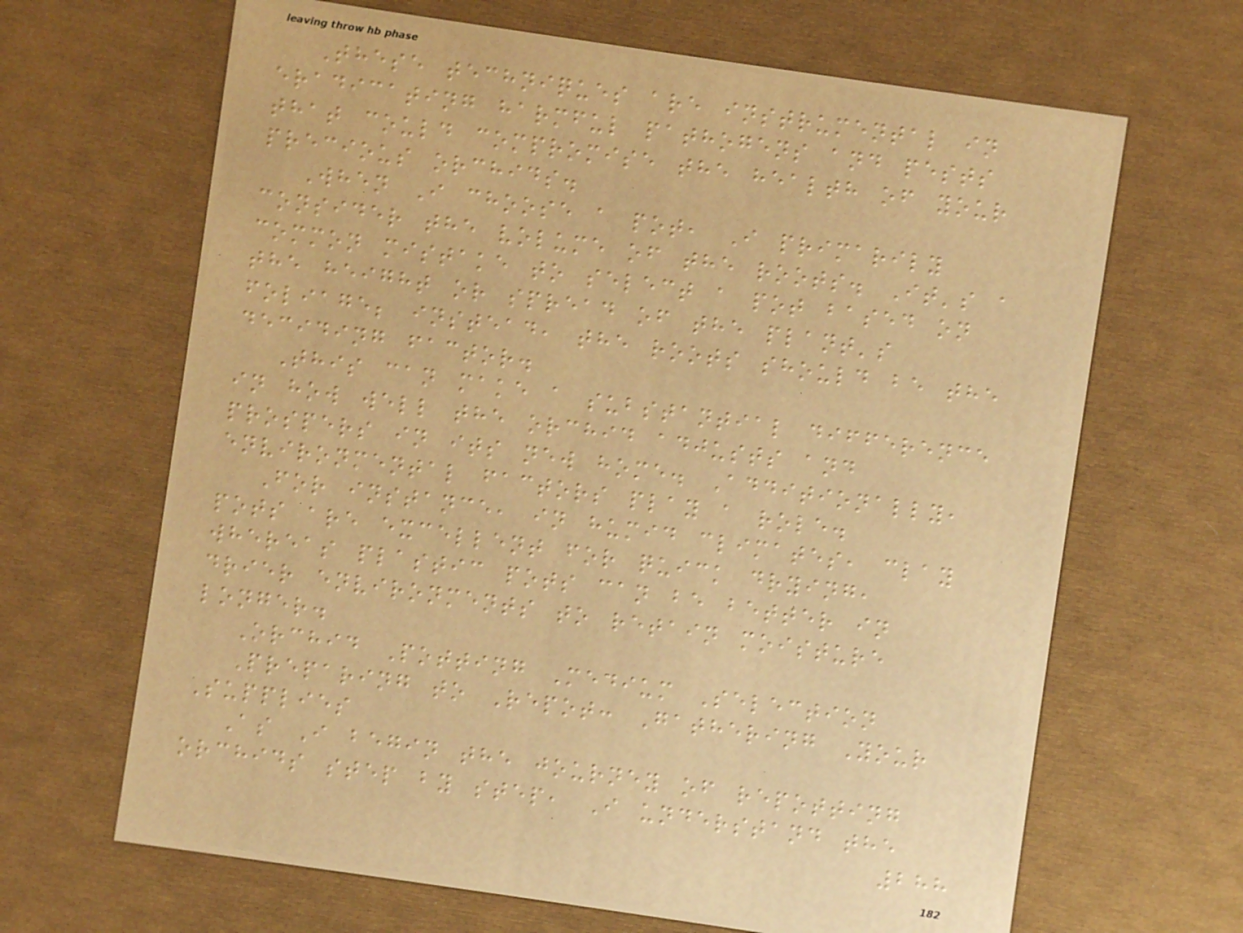These techniques are instrumental in
eradicating harmful pathogens and pests
that could compromise the health of your
precious orchids.
When I choose a pot, I primarily
consider the volume of the roots. It's a
common mistake to select a pot based on
the height or spread of the plant's
foliage; instead, the roots should be the
deciding factor.
This can make a substantial difference
in how well the orchid adjusts and
prospers in its new home. Additionally,
environmental factors play a role.
For instance, in humid climates, clay
pots are excellent for quick drying,
whereas plastic pots can be better in
drier environments to retain moisture
longer.
Orchid Potting Medium Selection
Preparing to Repot: Gathering Your
Supplies
As I begin the journey of repotting
orchids step by step, I understand the
288
